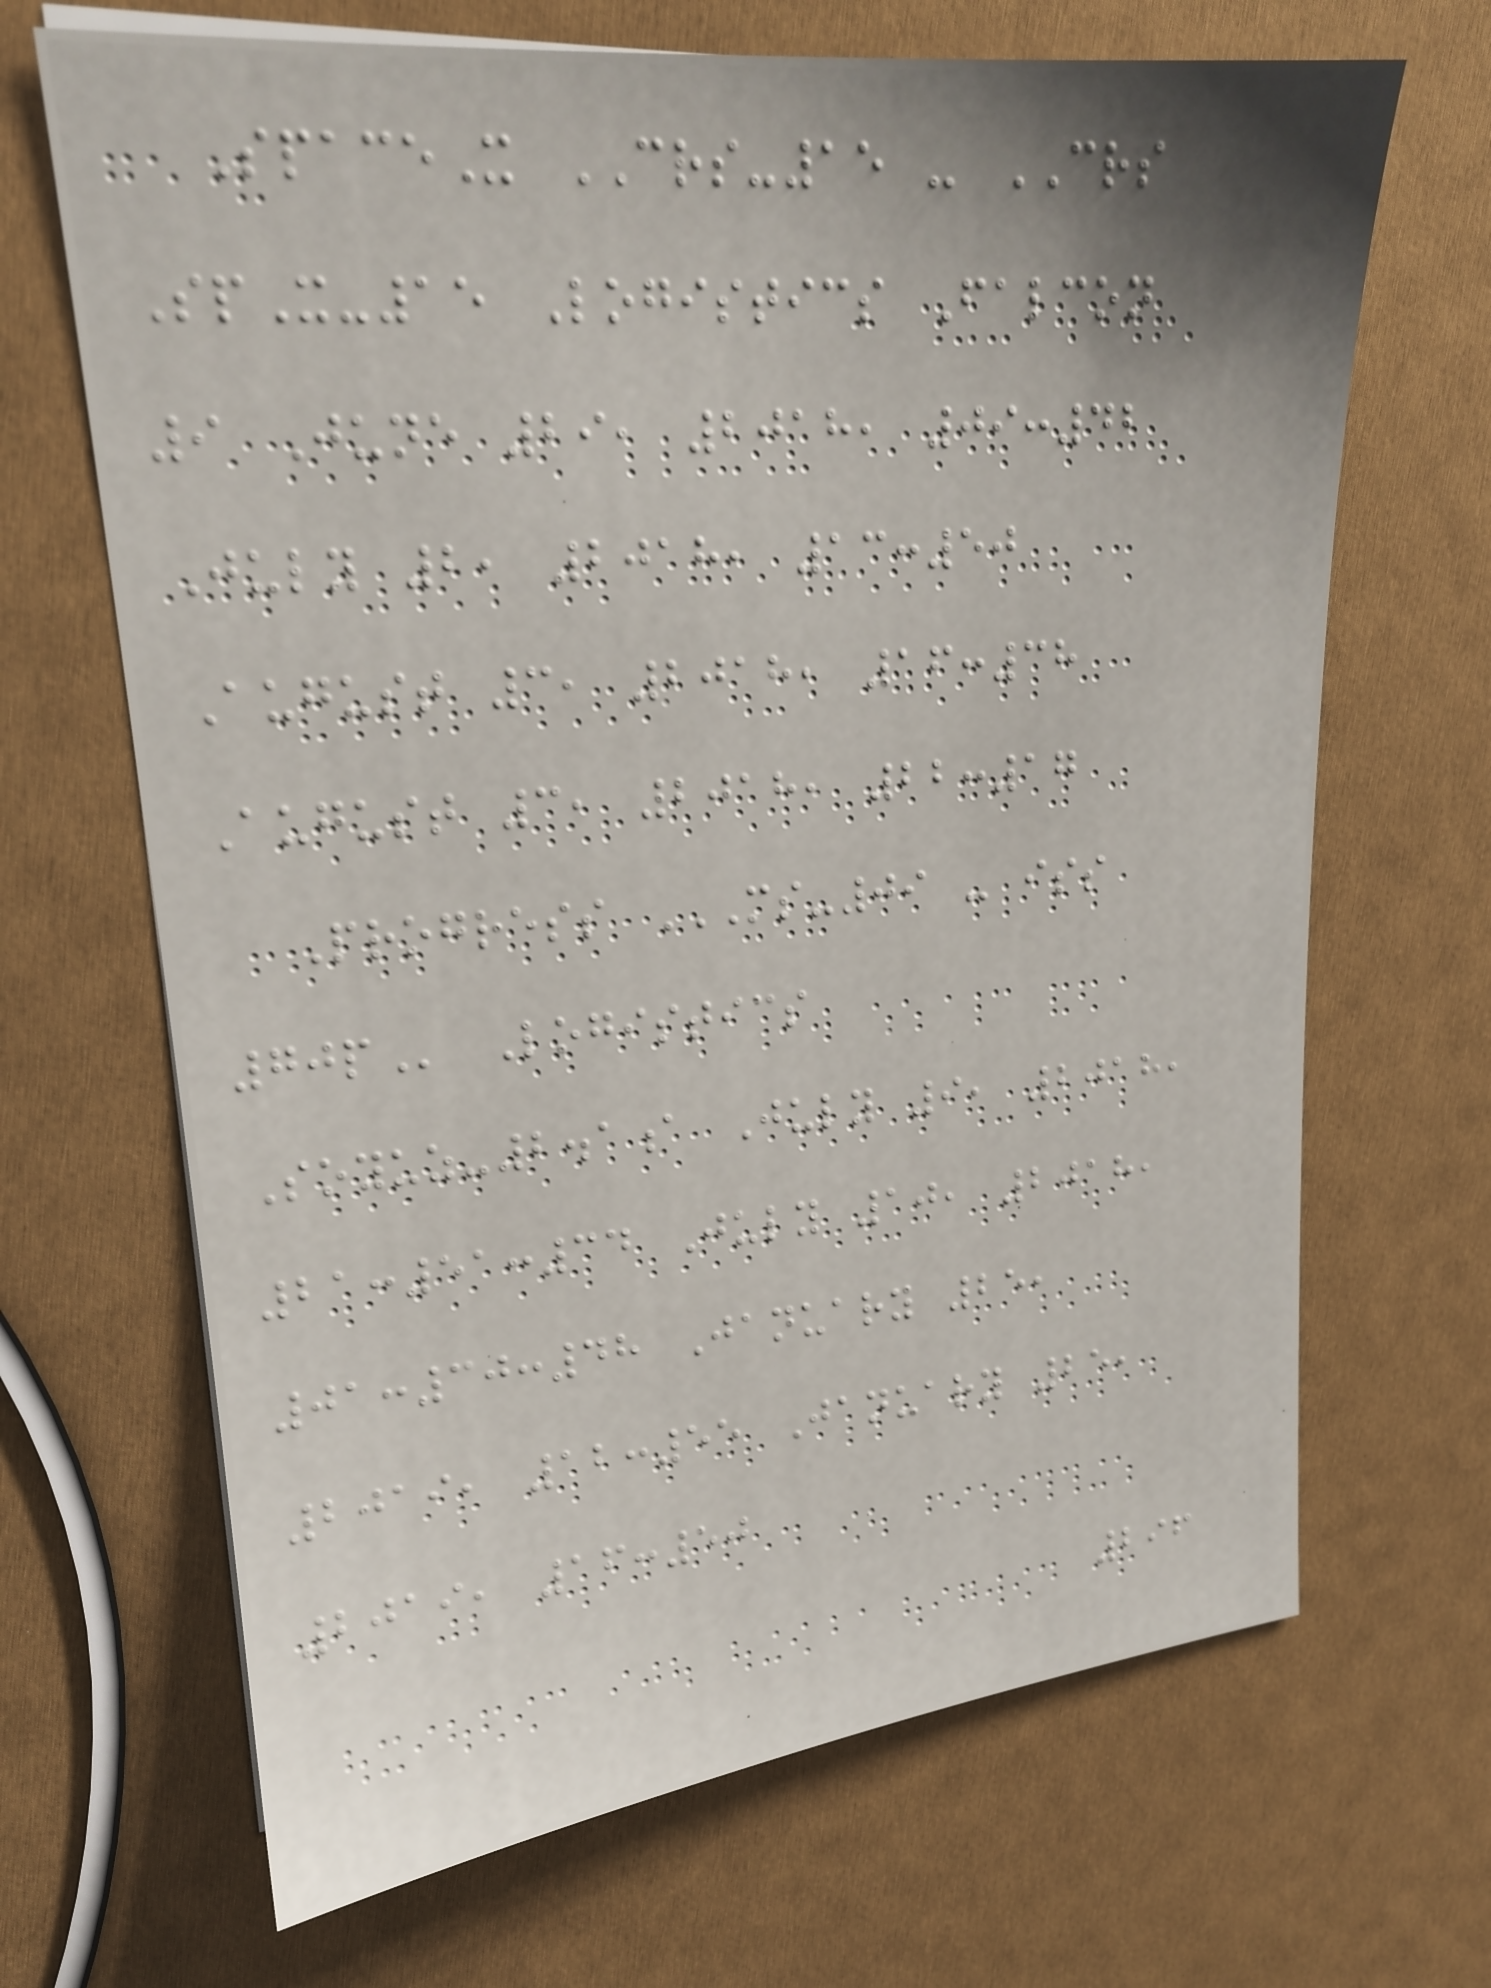SpaceX CRS-15 - CRS
SpX-15 Logistics Falcon
9 June 29, 2018, 09:42
July 2, 2018, 13:50
August 3, 2018, 16:38
August 3, 2018, 22:17
Progress MS-09 - ISS
70P Logistics
Soyuz-2.1a July 9, 2018,
21:51:34 July 10, 2018,
01:30:48 January 25,
2019, 12:55 January 25,
2019, 16:50
296
